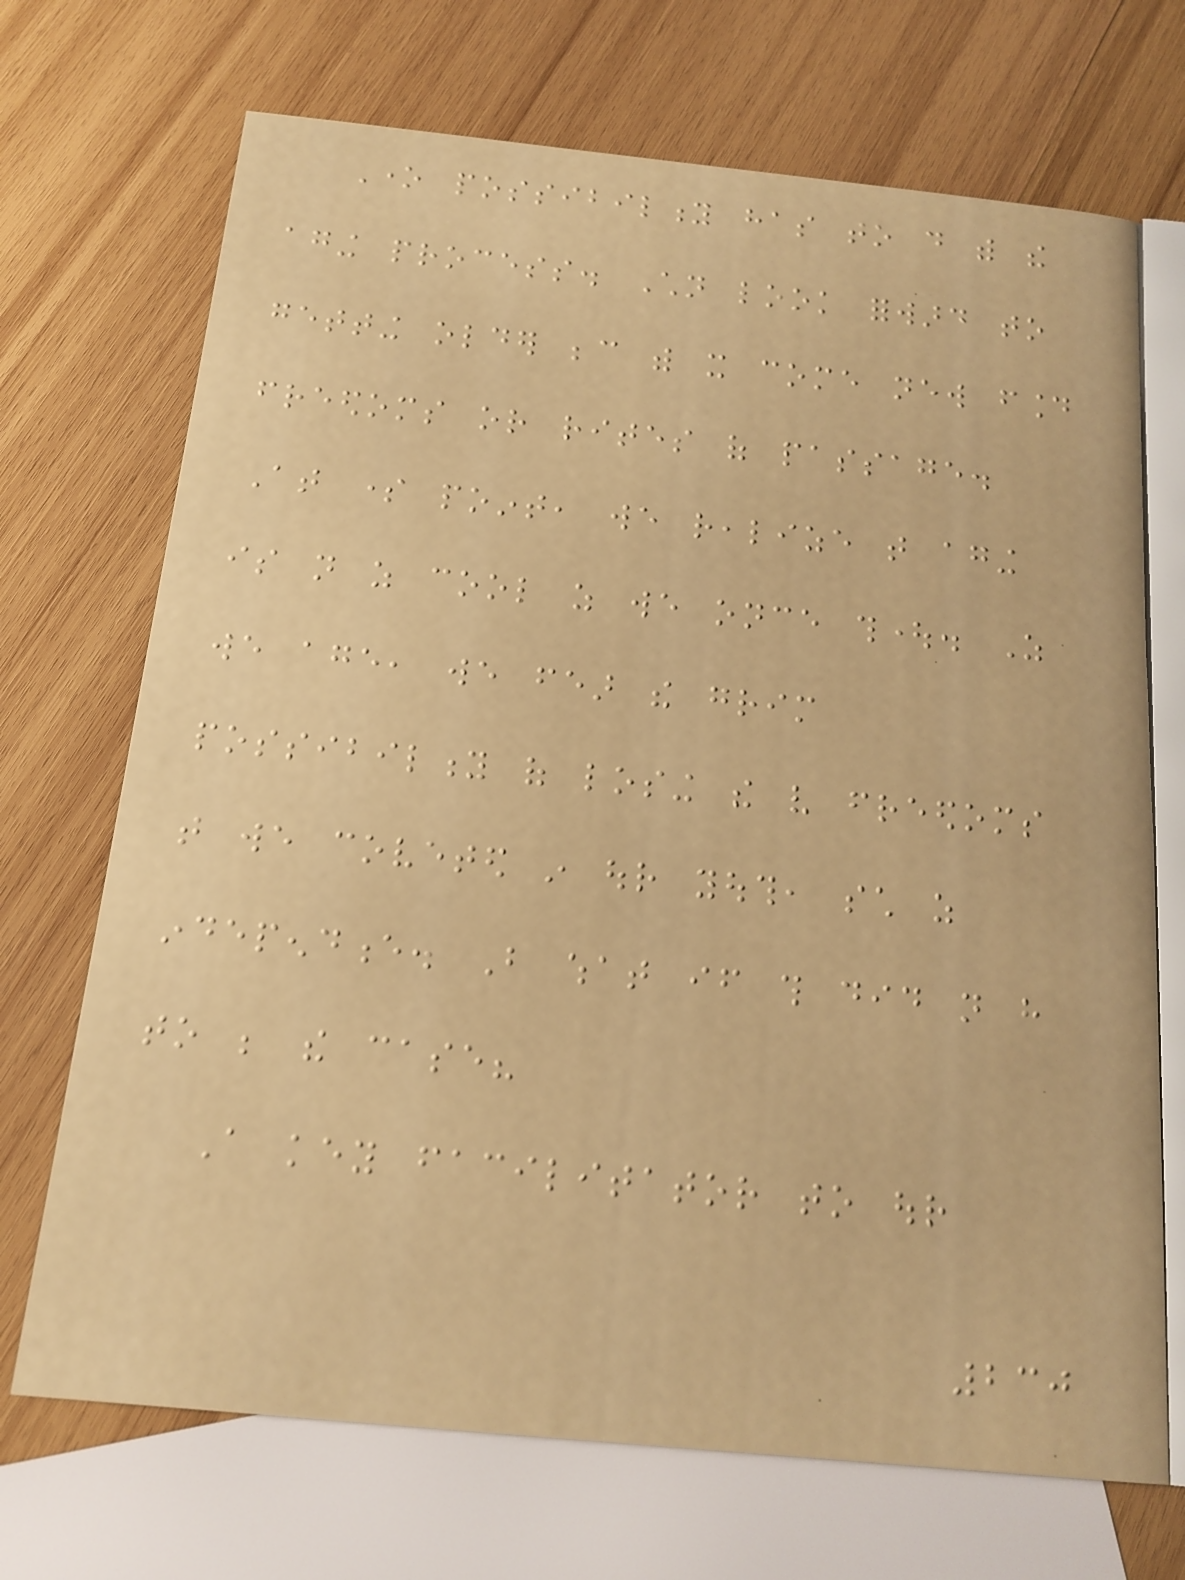One possibility has to do with the
aging process. Children look forward to
getting older because with it come new found
freedoms or rites of passage.
At some point, we realize that aging
is not as cool as we once thought. As
we age, we fear the grim
possibility of losing the very freedoms
that we coveted in our youth, such as
independence. But what if this did not have
to be the case?
A key facilitator to our
230
